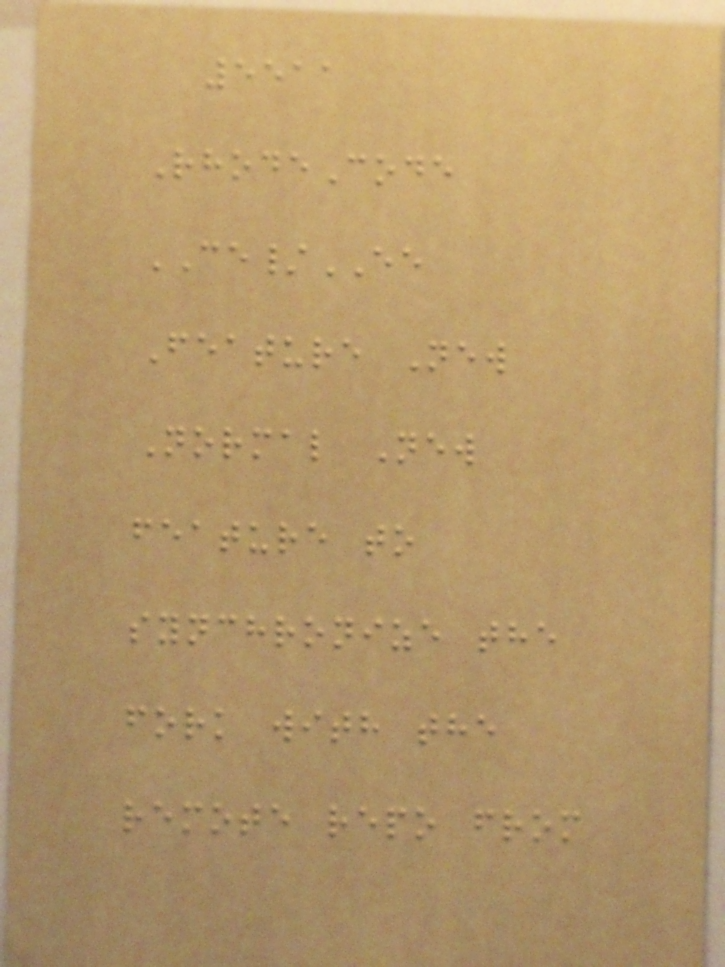5511
RhodeCode
CE/EE
Feature New
Normal New
feature to
synchronize the
fork with the
remote repo from
